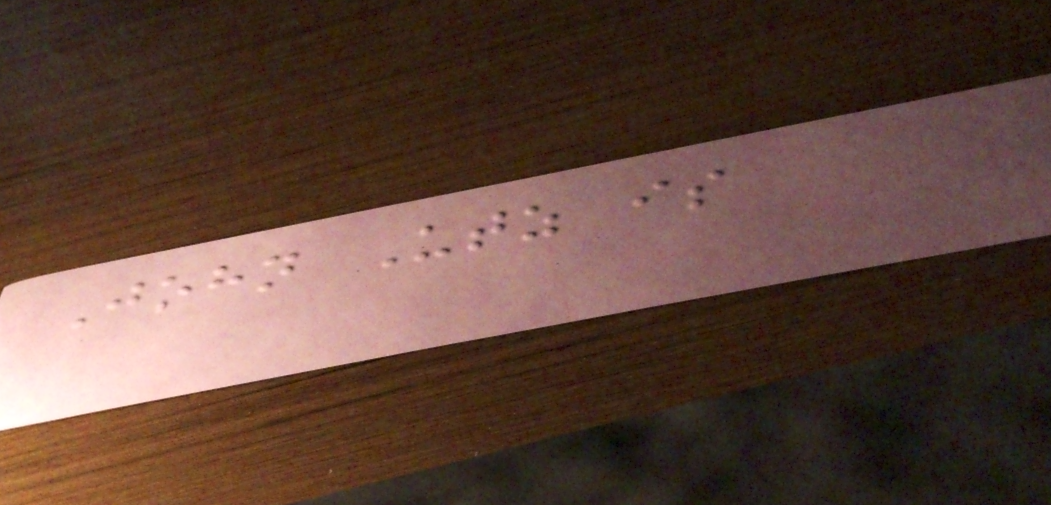John Utz is
